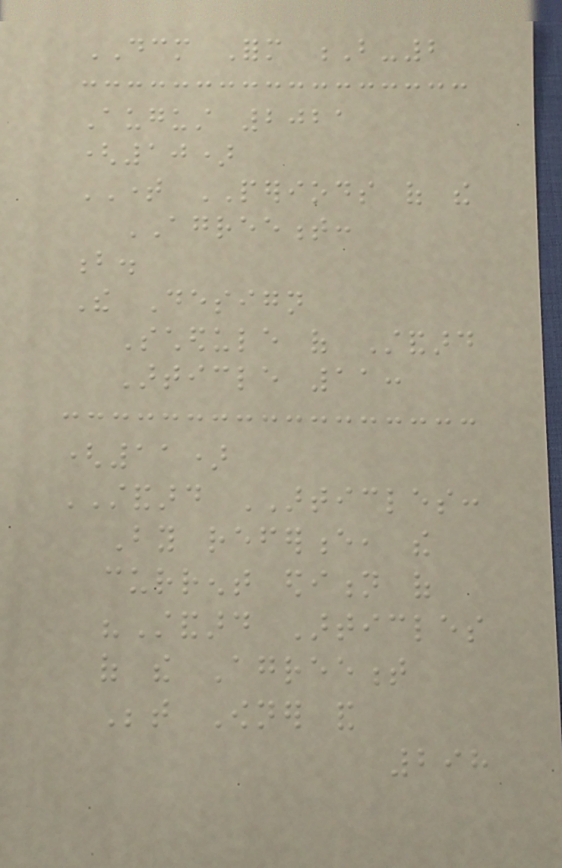DCM Form B-2
August 2021
(10)
TIME PERIODS of the
AGREEMENT:
b.
The Design
Schedule of Standard
Article 11:
(11)
STANDARD ARTICLES:
By reference, the
current edition of
"Standard Articles
of the Agreement
Between Owner and
298
